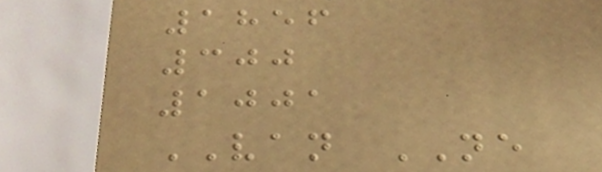1856
300
1001
VAN NE
